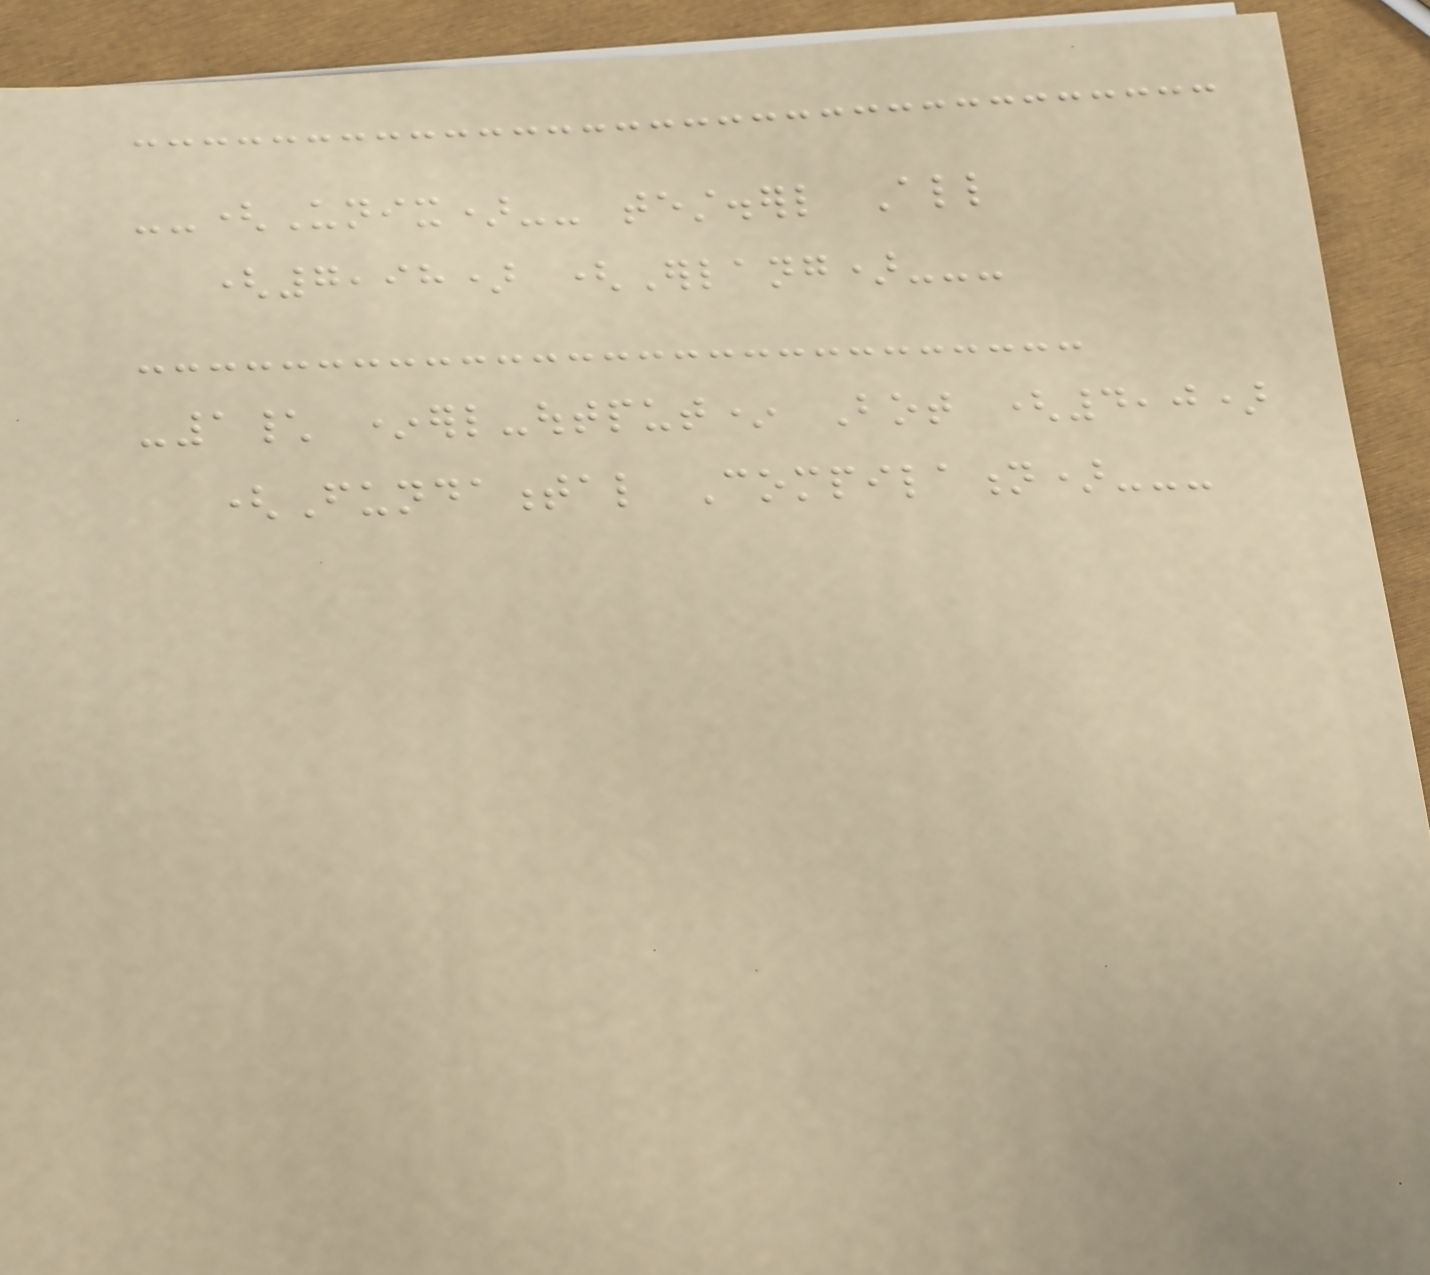--(Unix)-- test.erl All
(7,98) (Erlang)---
-1\ *erl-output* Bot (4,0)
(Fundamental Compilation)---
